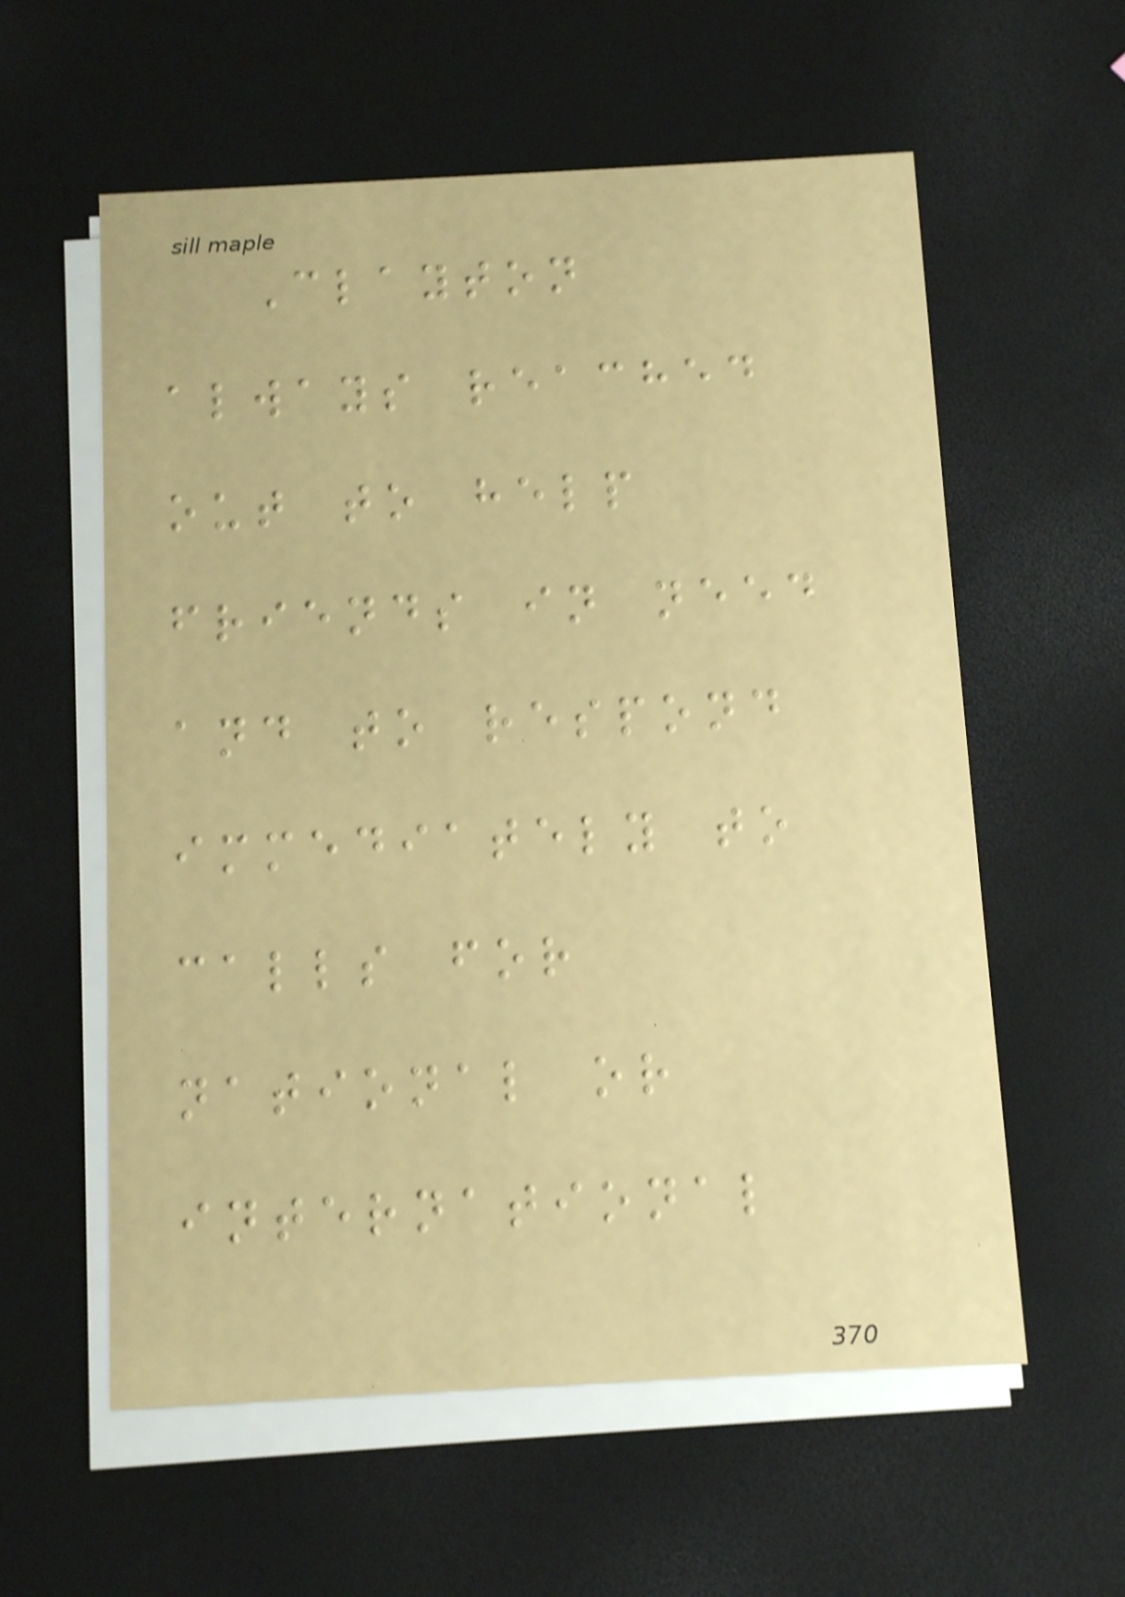Clayton
always reached
out to help
friends in need
and to respond
immediately to
calls for
national or
international
